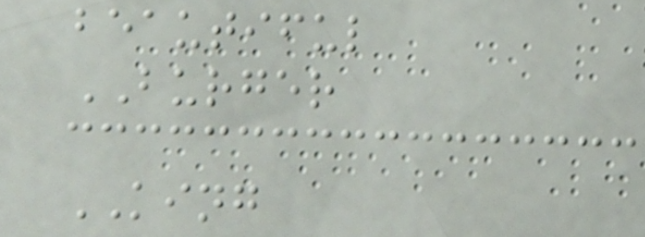beautiful
BURGER
KING
